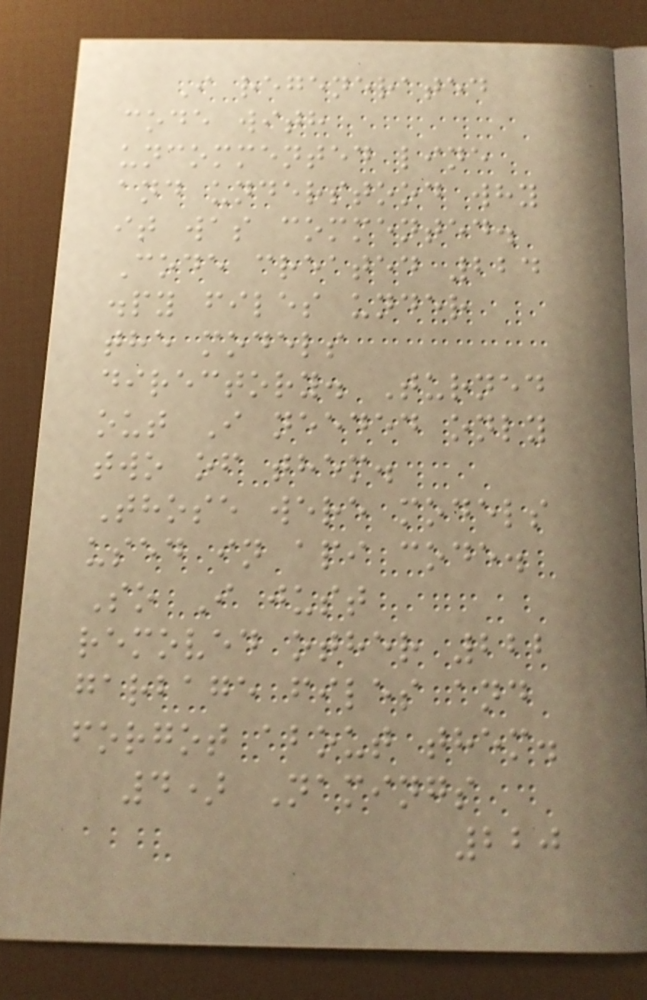I regenerated
code with
uncommented line
and understood why
it was commented.
Code created 224
.py files under
the models
directory. Turned
out I needed only
two of them.
Those were models
used in api code.
So I just
removed other 222
garbage files and
forgot about them.
4) Namings
220
